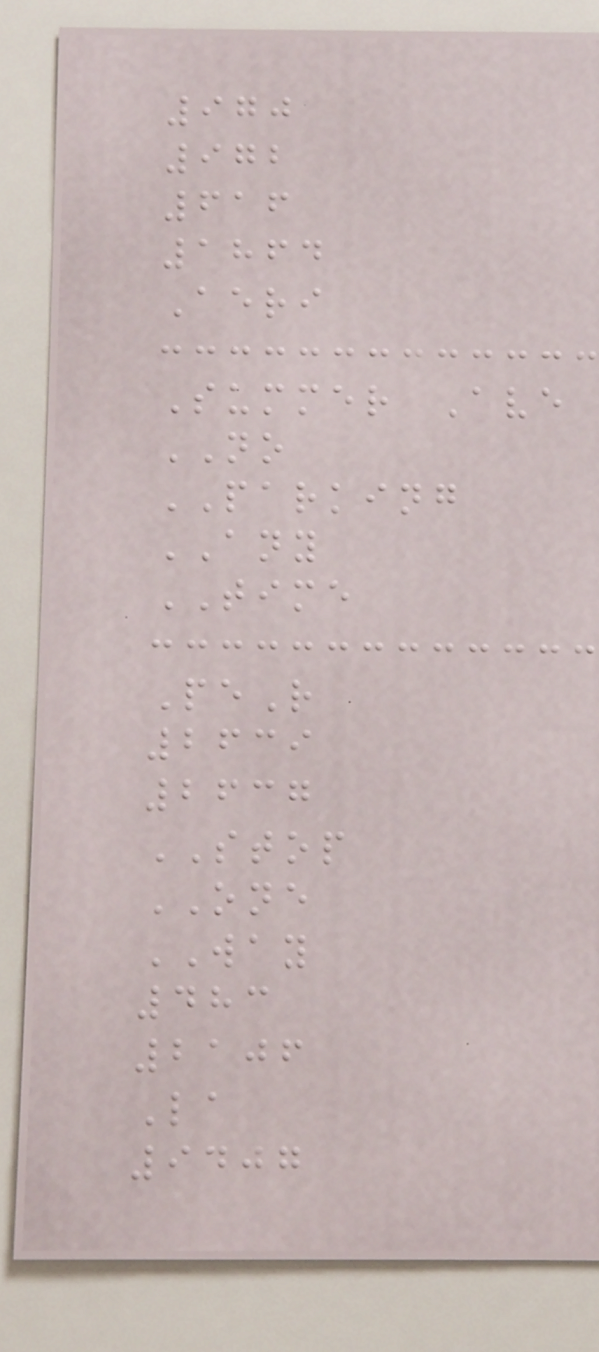970
972
616
1864
Aeri
Summer Ave
NO
PARKING
ANY
TIME
PeR
2639
2637
STOP
ONE
WAY
483
2106
La
9407
